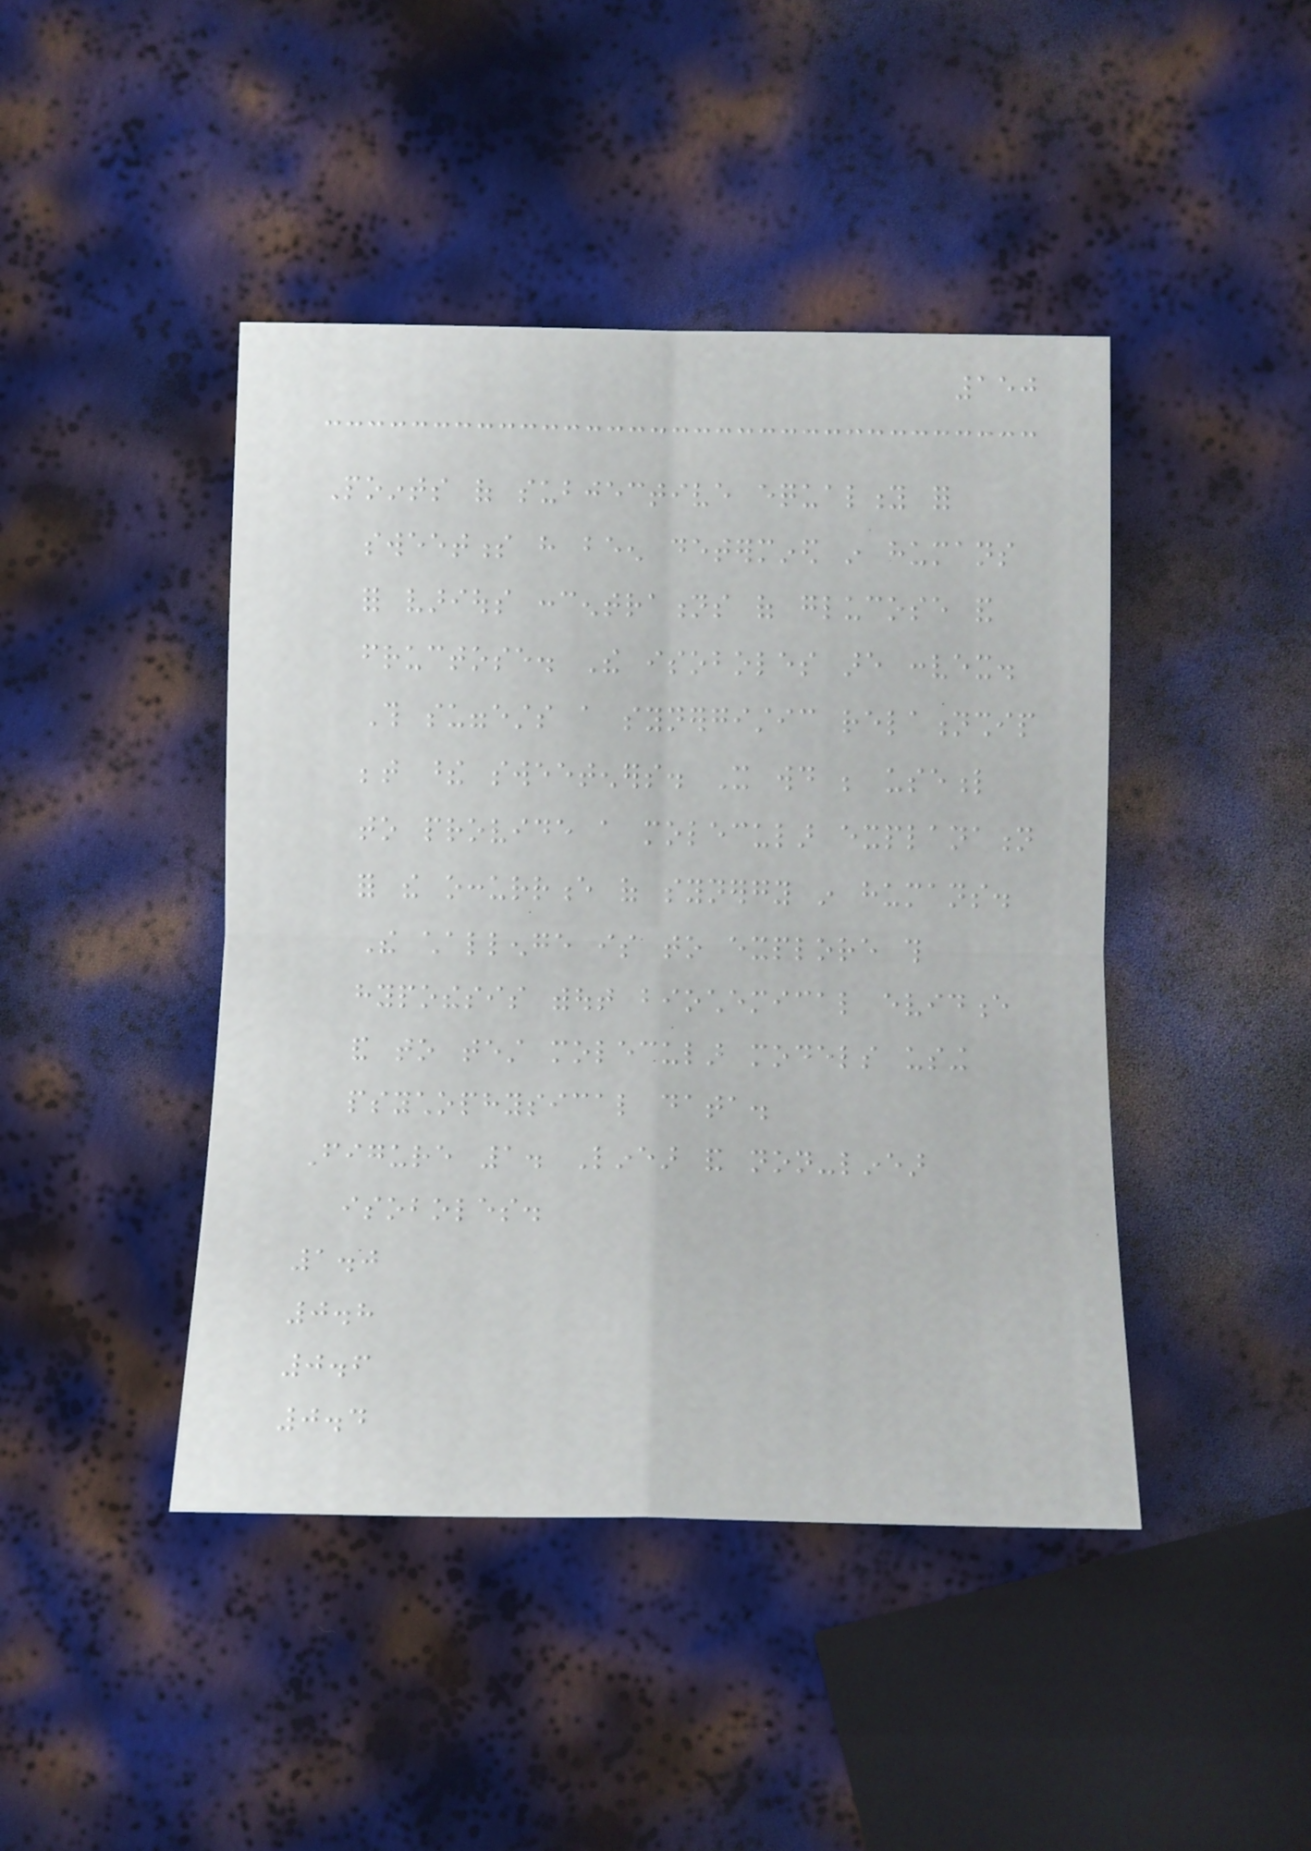150
Points of subjective equality for
sweetness have been determined in humans
for various concentrations of glucose and
fructose. The isoboles are convex.
This suggests a synergistic relationship
between these sweeteners. It would be useful
to provide a molecular explanation
for the occurrence of synergy in humans.
The challenge is to explore this
hypothesis without biochemical evidence
and to test molecular models using
psychophysical data.
Figure 1. Linear and non-linear
isoboles.
1.0
0.8
0.6
0.4
